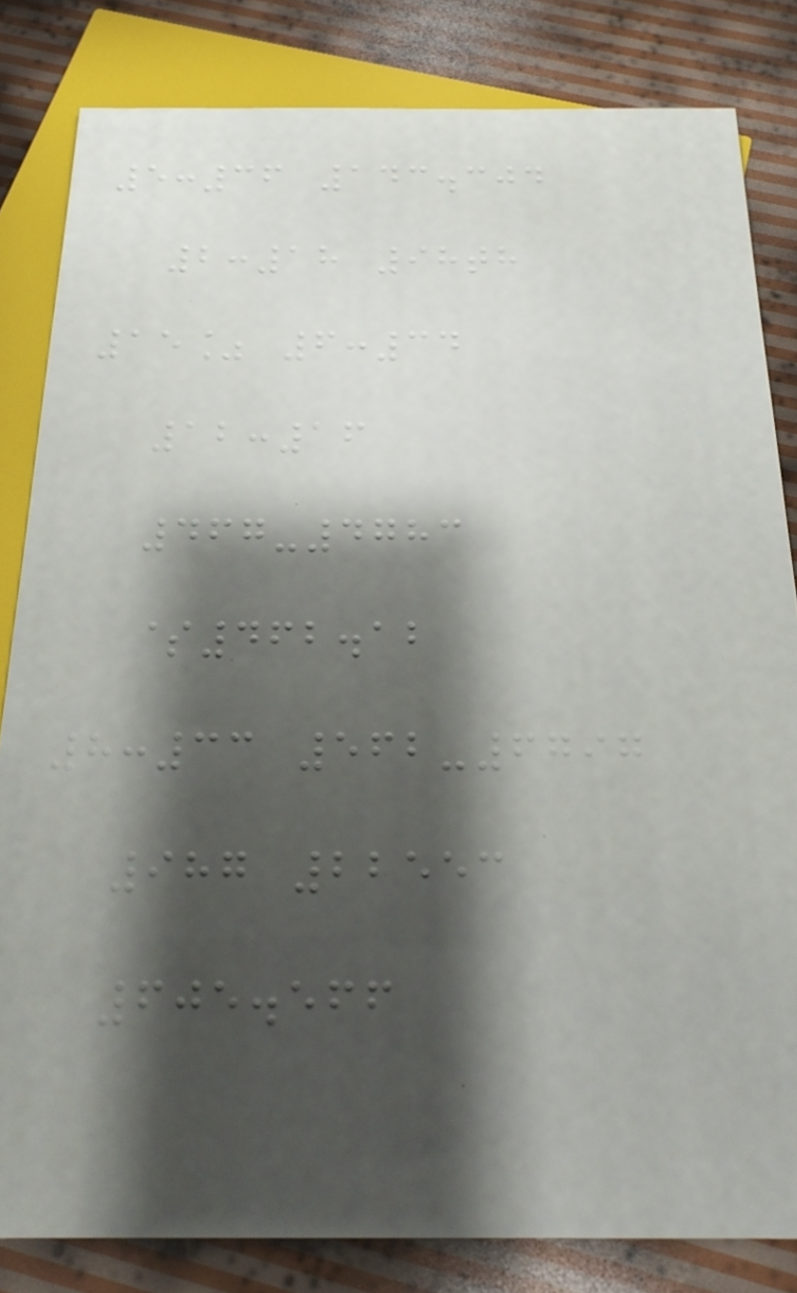5:36 143.304
2:18 98th
15% 6:34
12:16
467-4783
$462.12
8:33 562-6797
987 22553
605.566
